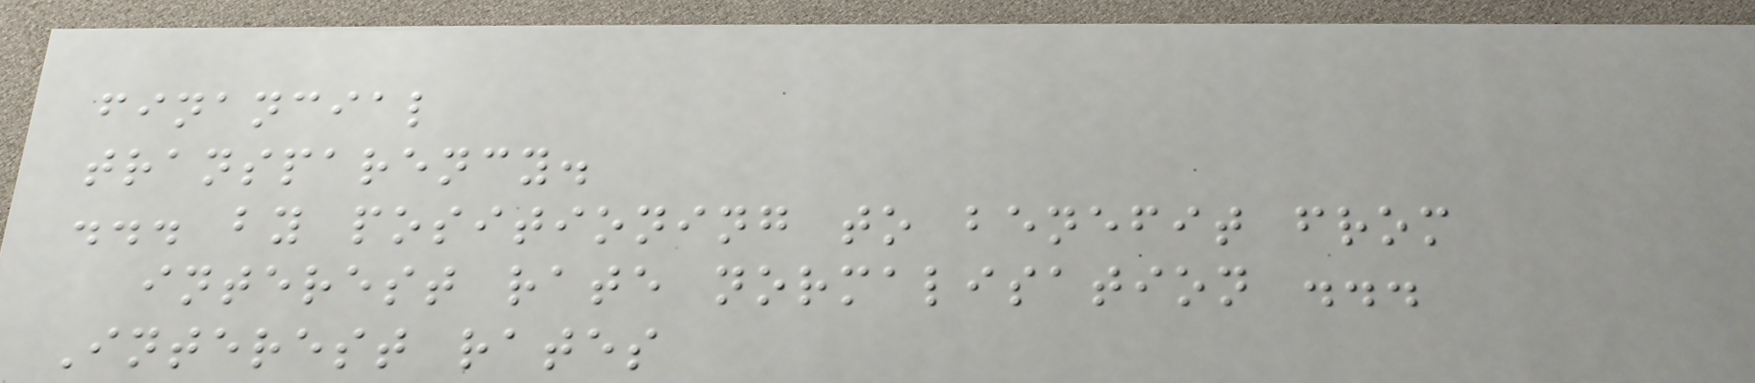financial
transparency.
... by positioning to benefit from
interest rate normalisation ...
Interest rates
